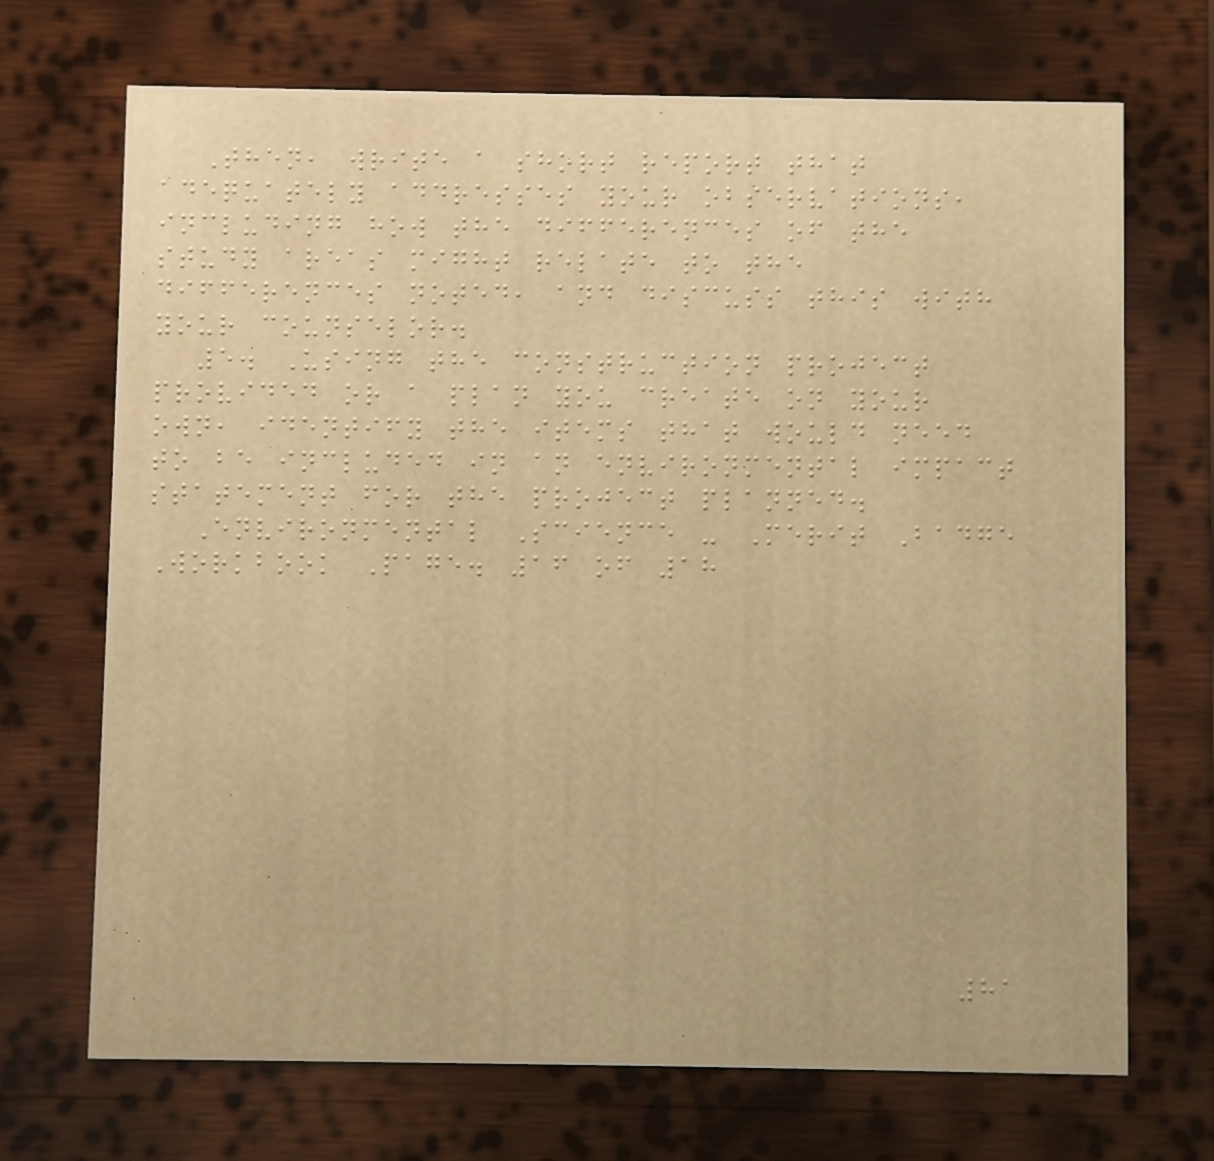Then, write a short report that
adequately addresses your observations,
including how the differences of the
study areas might relate to the
differences noted, and discuss this with
your counselor.
5. Using the construction project
provided or a plan you create on your
own, identify the items that would need
to be included in an environmental impact
statement for the project planned.
Environmental Science - Merit Badge
Workbook Page. 16 of 18
81
